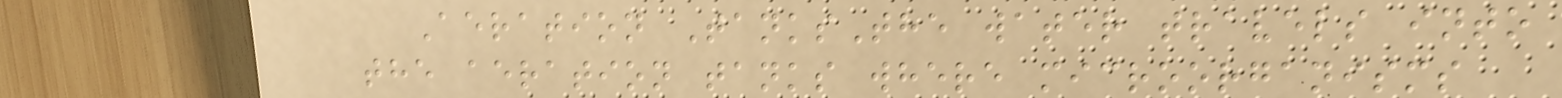Aeration TanksThe water travels into
the aeration tanks where microorganisms
